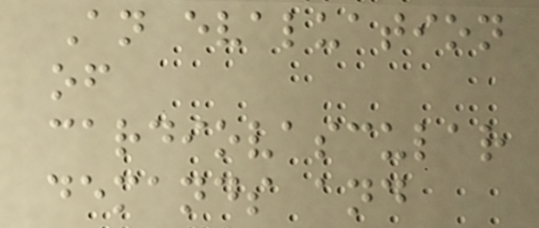An evaluation
of
cardiovascular
demands and
